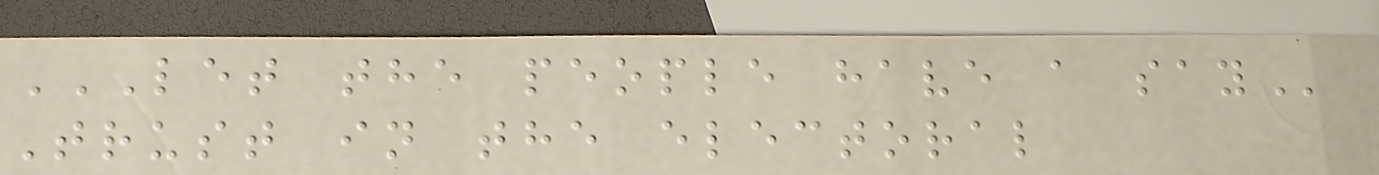LET THE PEOPLE HAVE A SAY
Trust in the electoral
